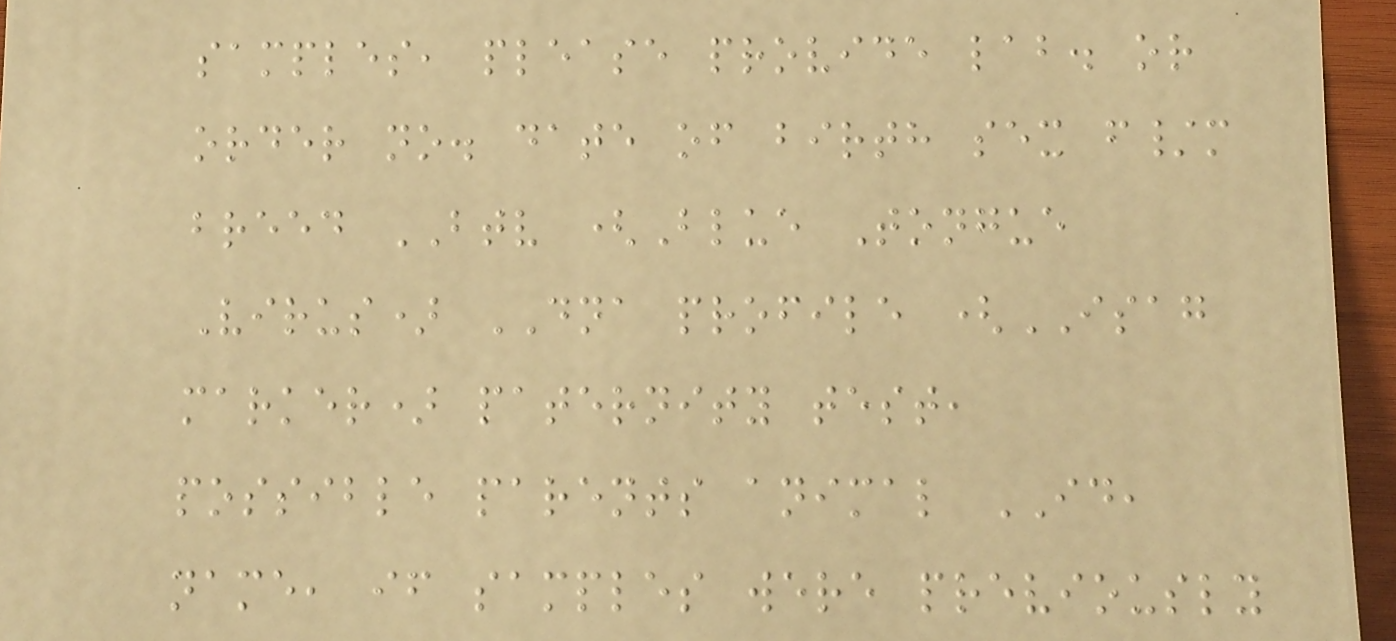samples, please provide lab. or
order no. date of birth sex f/m
breed BTV (Blue Tongue
Virus) DNA profile (ISAG
marker) paternity test,
possible parents animal ID,
name, if samples were previously
